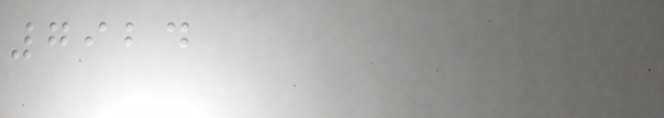7924
